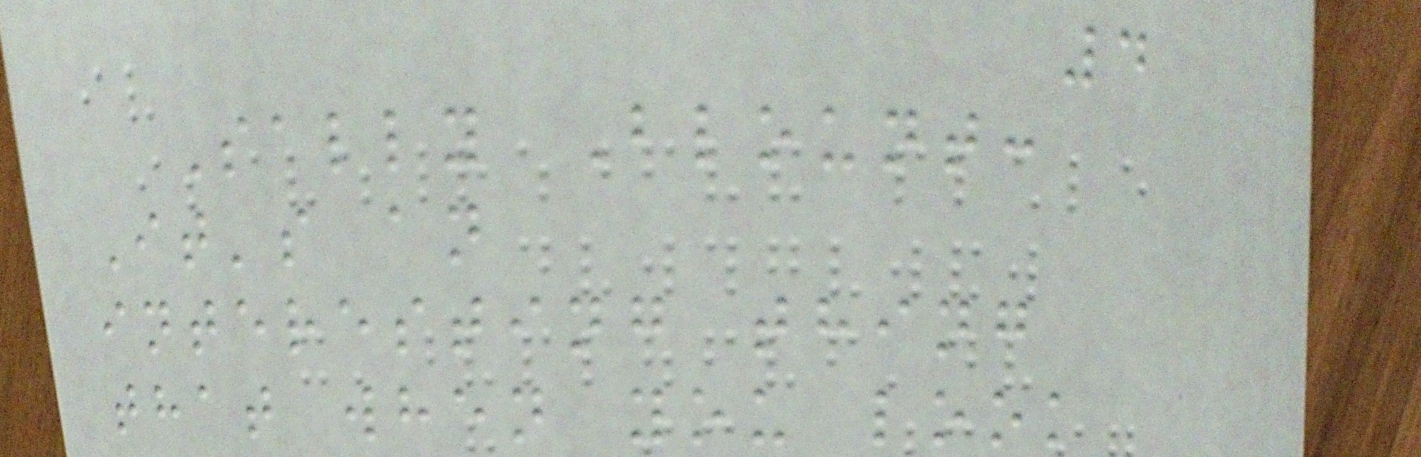4
Sally Blount:
It's an
interesting thing
that when you look
